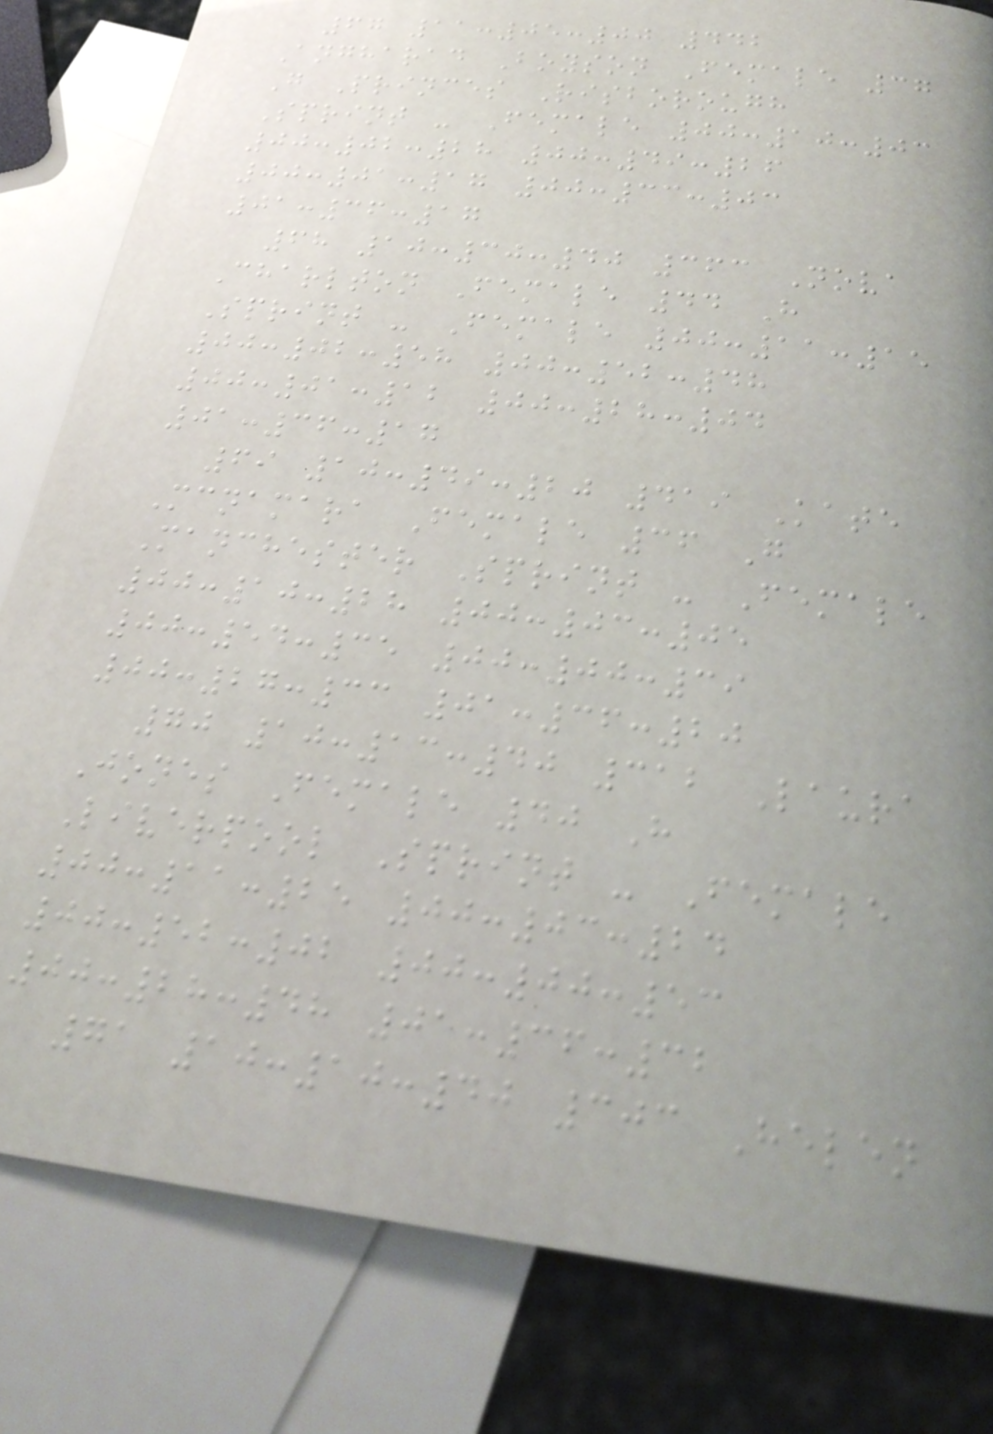67 11:05:00 442
Angharad Boyson Female 37
G Princes Risborough
Sprint - Female 00:10:03
00:02:28 00:49:26
00:01:17 00:33:03
01:36:17
68 10:30:40 363 Nova
Charlton Female 44 H
Sprint - Female 00:11:15
00:02:58 00:52:48
00:01:12 00:28:04
01:36:17
69 10:49:20 419 Kate
Mcnamara Female 36 G
Manchester Sprint - Female
00:10:28 00:03:05
00:54:35 00:00:39
00:27:33 01:36:20
70 10:13:40 312 Laura
Jones Female 40 H
Liverpool Sprint - Female
00:11:25 00:03:24
00:52:02 00:00:53
00:28:48 01:36:32
71 10:10:40 303 Helen
